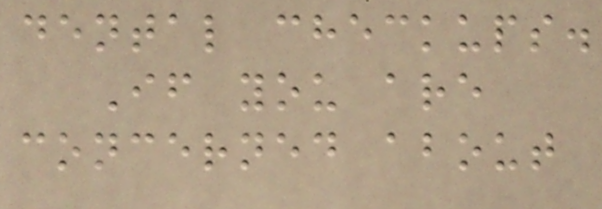dental checkups.
If you are
concerned about
